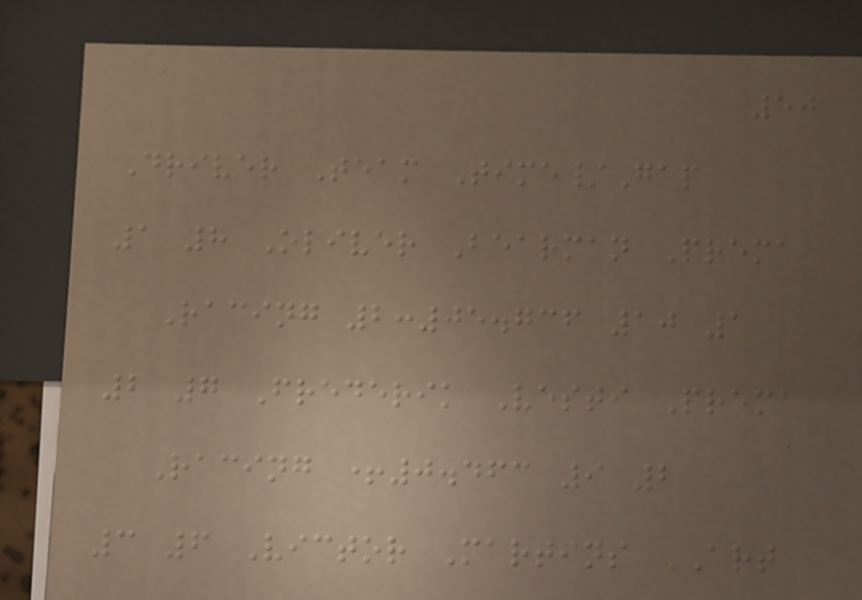50
Driver Team Time/Gap
1 8 Oliver Bearman Prema
Racing 2:05.736 10 1
2 7 Frederik Vesti Prema
Racing +0.463 9 2
3 6 Victor Martins ART
